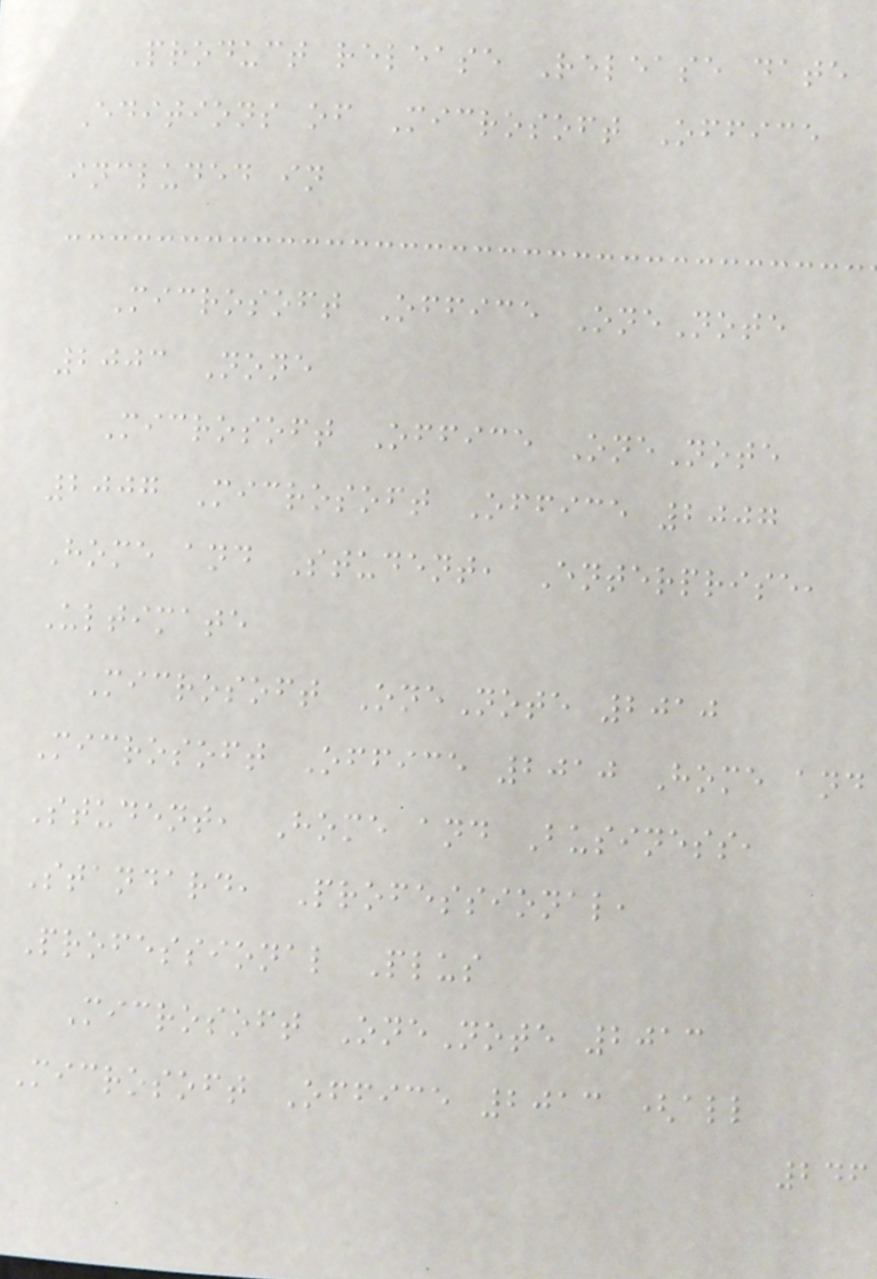Product release Release date
Editions of Microsoft Office
included in
Microsoft Office OneNote
2003 None
Microsoft Office OneNote
2007 Microsoft Office 2007
Home and Student, Enterprise,
Ultimate
Microsoft OneNote 2010
Microsoft Office 2010 Home and
Student, Home and Business,
Standard, Professional,
Professional Plus
Microsoft OneNote 2013
Microsoft Office 2013 (all
246
